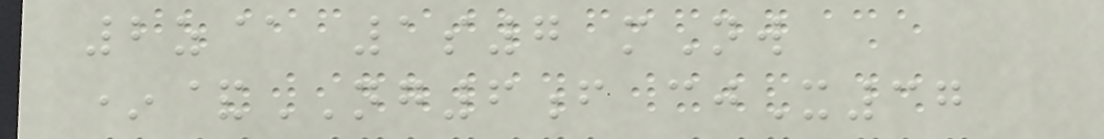2z@ 1s7 mNw
*&NG6f cjX37
